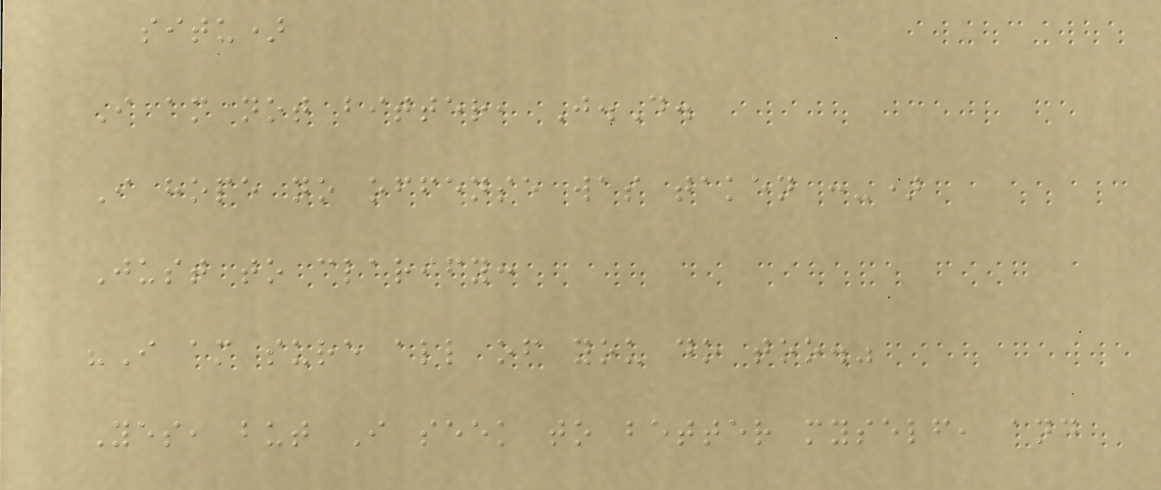situ)
I am not bitter, J.D.
I hope no offense was taken :-)
Just to clarify:
"I am sure all of you do too."
Yes, but I seek to better myself, and
